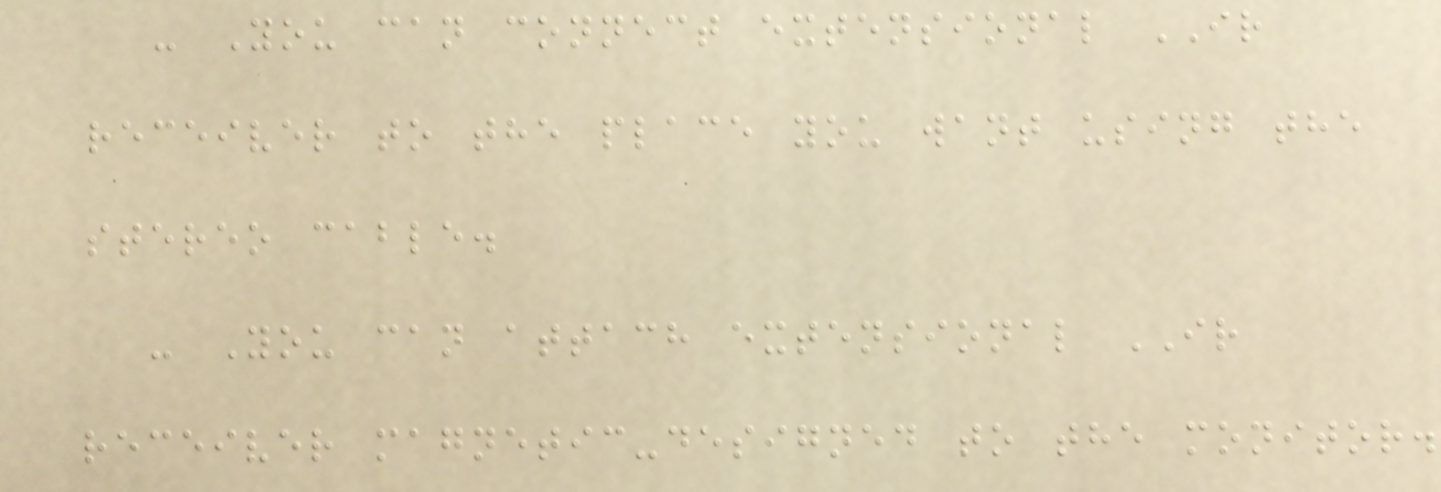- You can connect extensional IR
receiver to the place you want using the
stereo cable.
- You can attach extensional IR
receiver magnetic-designed to the monitor.
